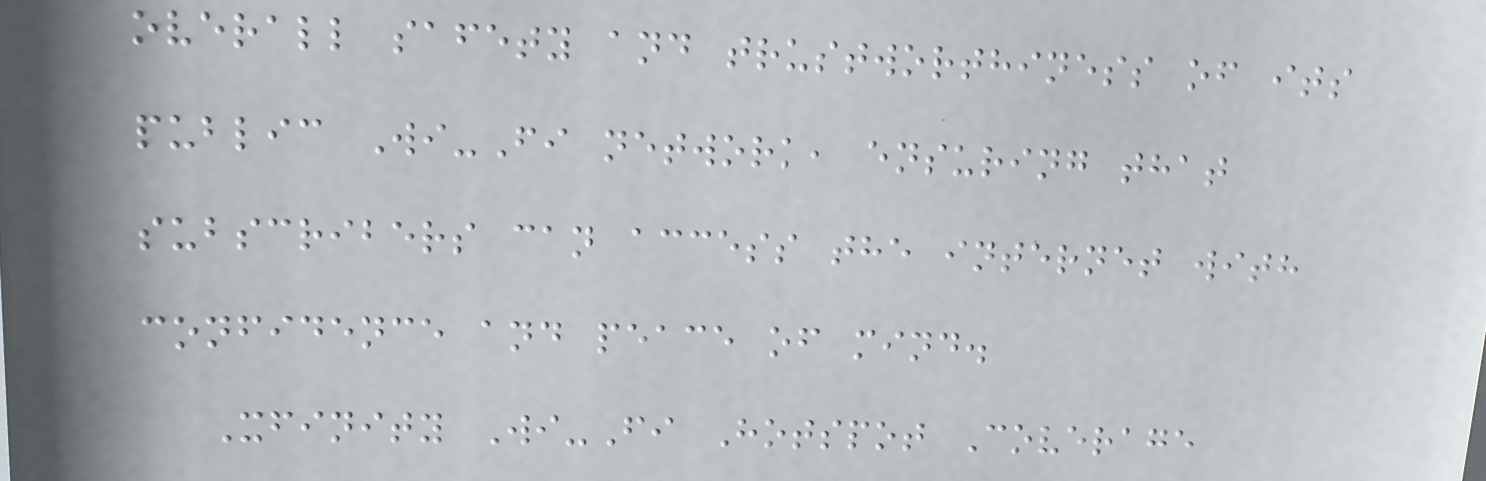overall safety and trustworthiness of its
public Wi-Fi network, ensuring that
subscribers can access the internet with
confidence and peace of mind.
Xfinity Wi-Fi Hotspot Coverage
